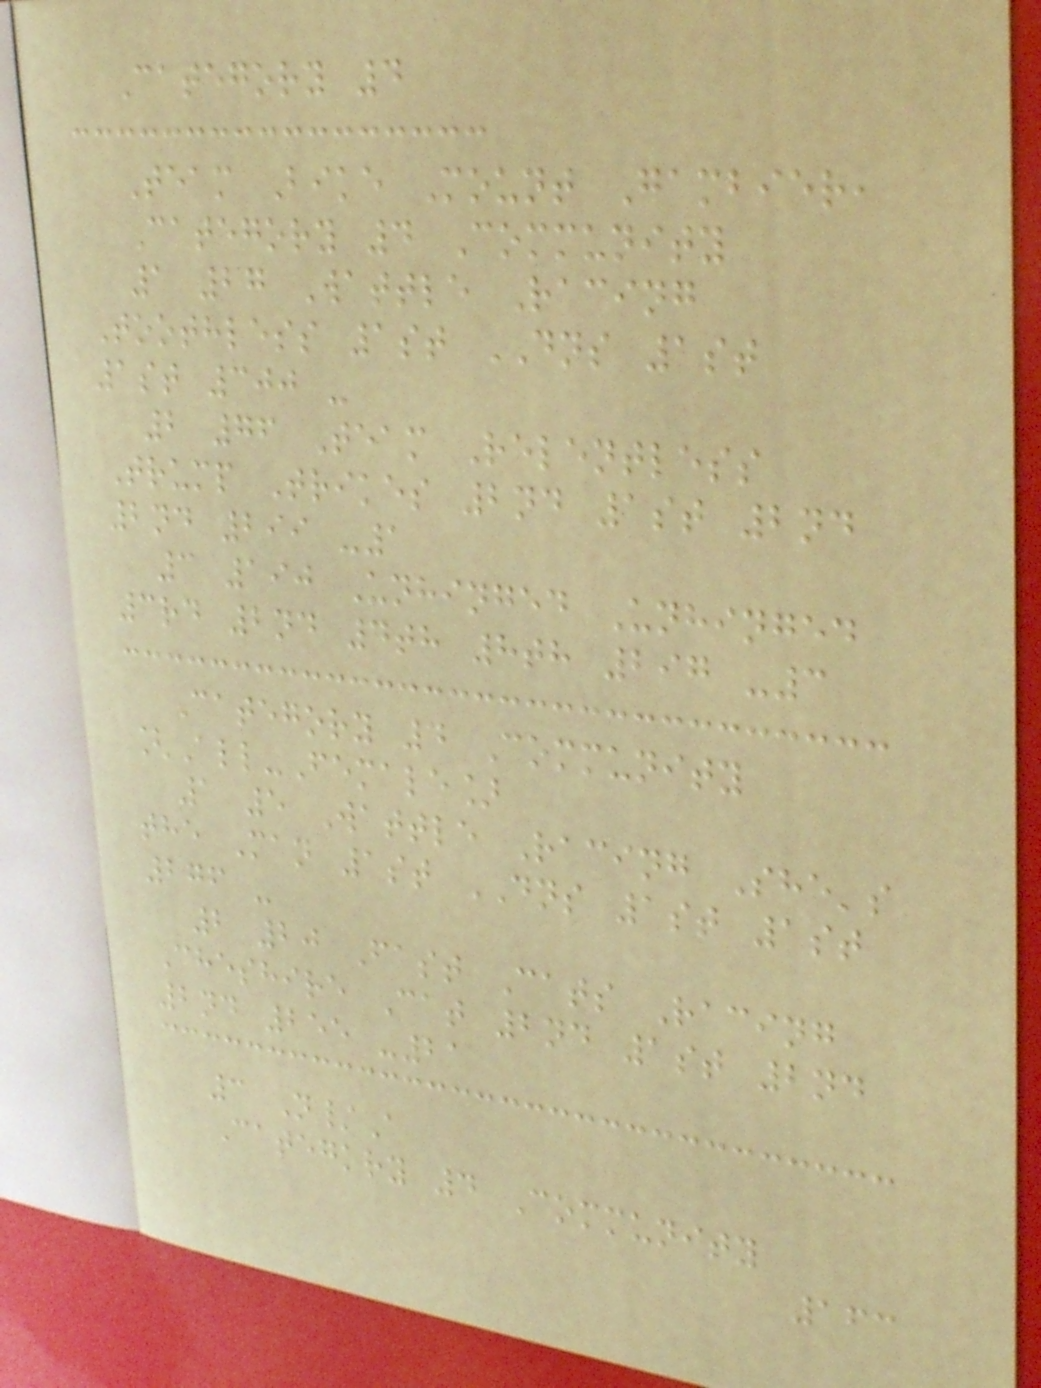Category 4
Team Bike Mount Gambier,
Category 4 Community
1 27 Wattle Racing
Toothless 1st DNS 1st
1st 300 -
2 76 Team Relentless
Trump Trikes 2nd 1st 2nd
2nd 299 -1
3 190 Unhinged Unhinged
3rd 2nd 4th 8th 297 -3
Category 4 Community
[All-Female]
1 5 Wattle Racing She's
the Man 1st DNS 1st 1st
276 -
2 20 Fast Cats Racing
Cheshire Cat 2nd 1st 2nd
2nd 255 -21
3 N/A
Category 4 Community
163
